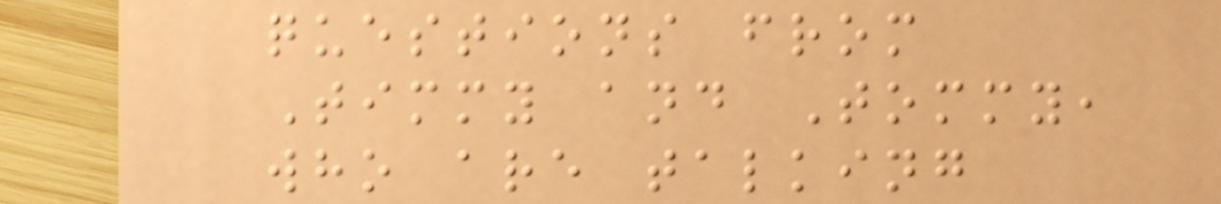questions from
Timmy and Tommy,
who are talking
